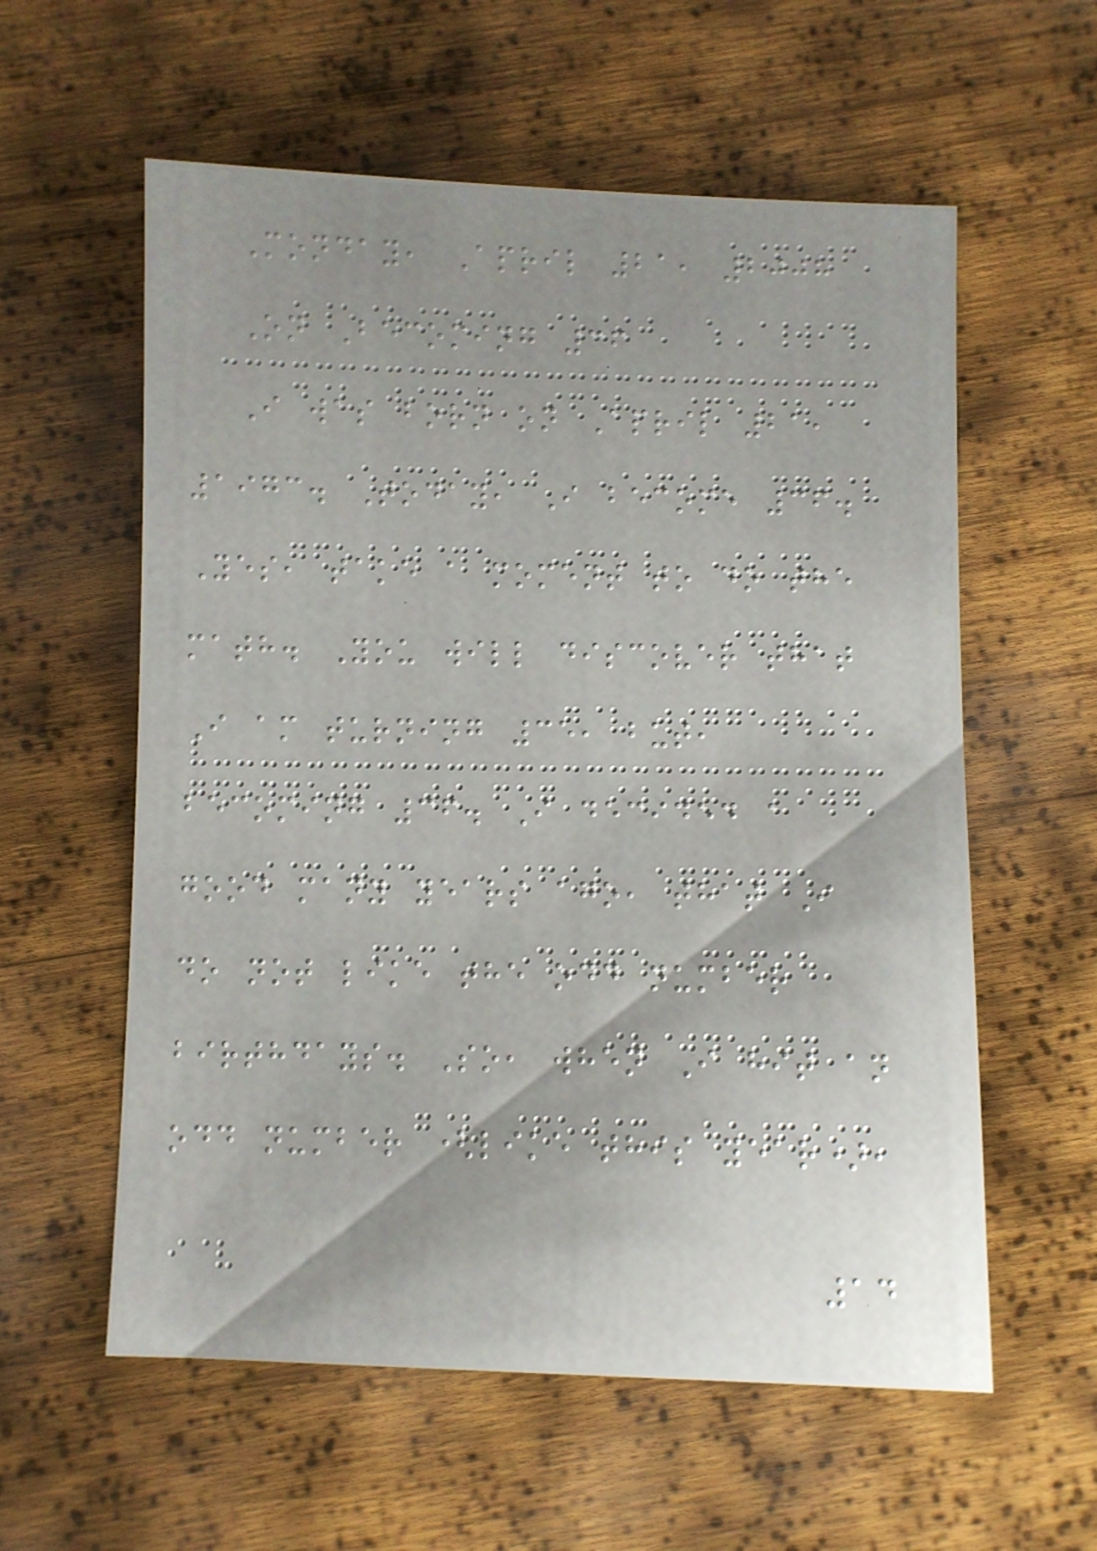Monday, April 21, 2008
On Becoming 36
I was born on April 21,
1973. Today, I become 36.
Yes, take a moment to do the
math. You will discover that
I am turning 35, but,
becoming 36. I decided a
good many years ago, that I
do not like the odd number
birthdays. So, when I hit an
odd number (like this year),
14
